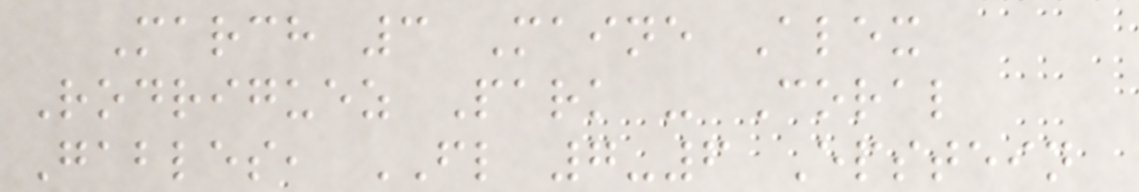March 3 Maine Alex
Rodriguez Park - Coral
Gables, FL 7-6 Epstein
